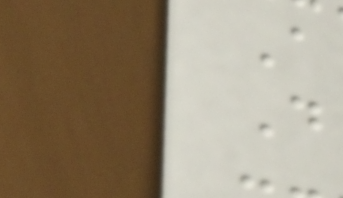A
D
